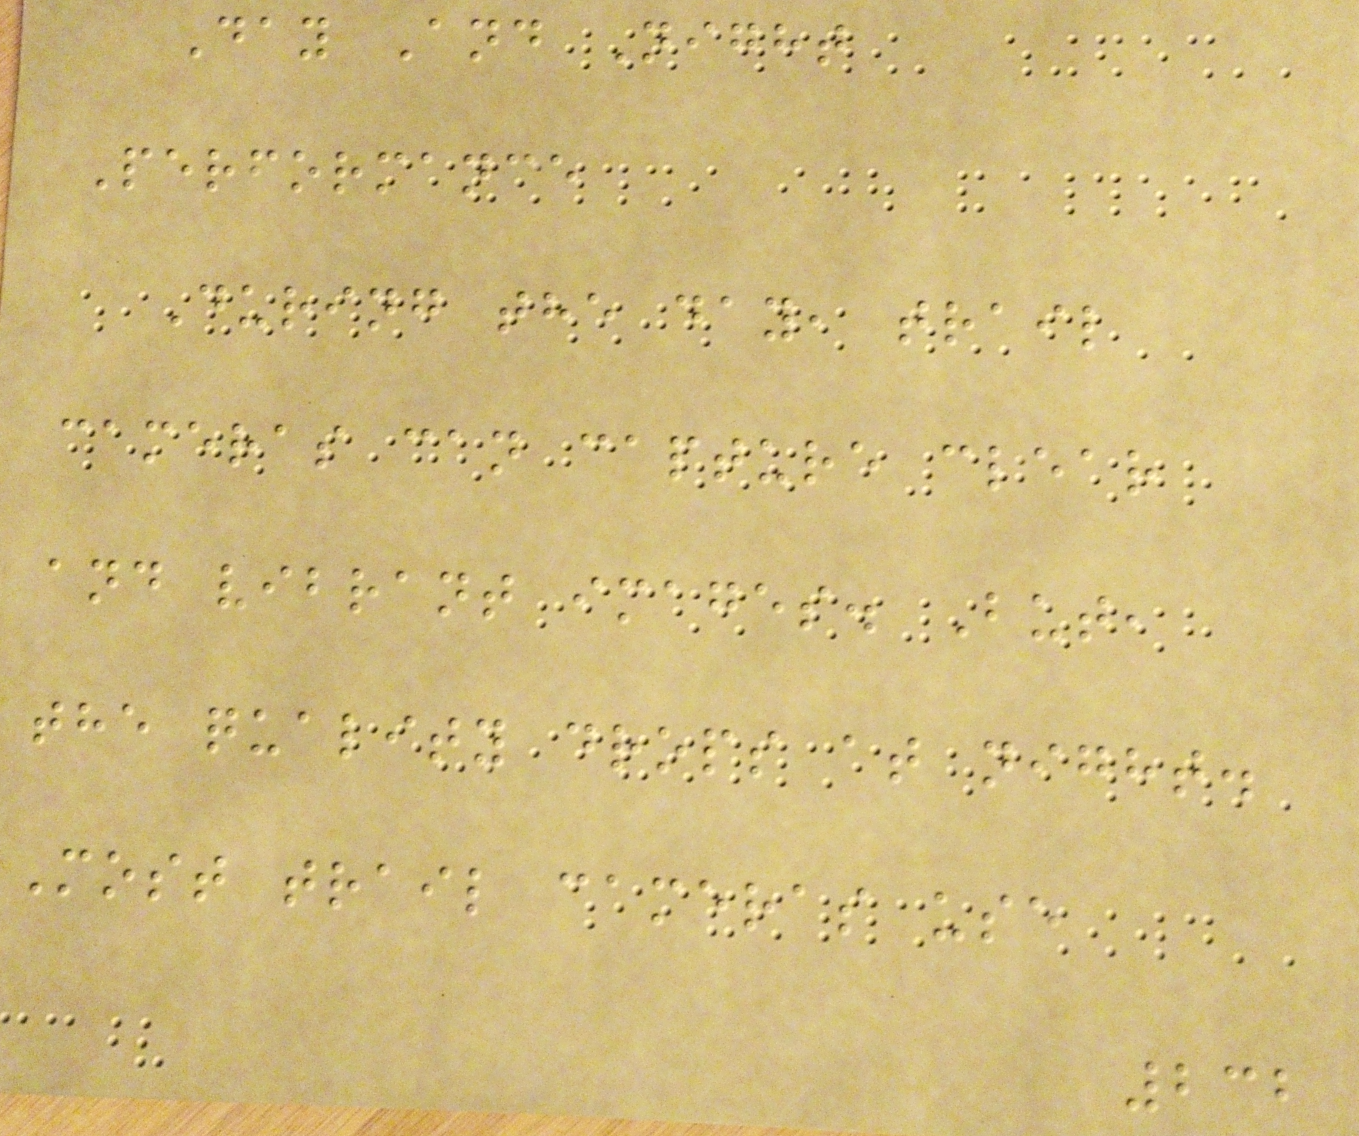Day And Night
Performance
During the day, trail
cameras can capture clear
and vibrant images. But,
the quality drops at night.
Most trail cameras use
232
